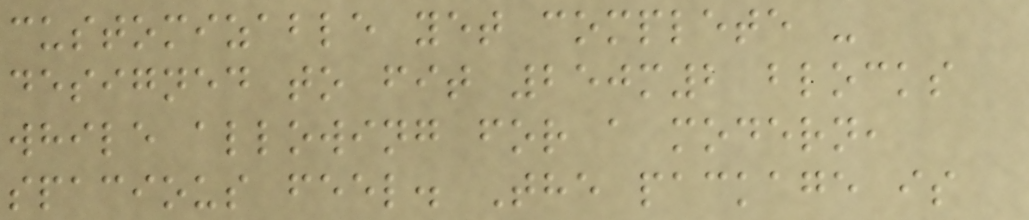customizable yet complete -
designed to fit 250m2 blocks
while allowing for a modern,
spacious feel. The package is
